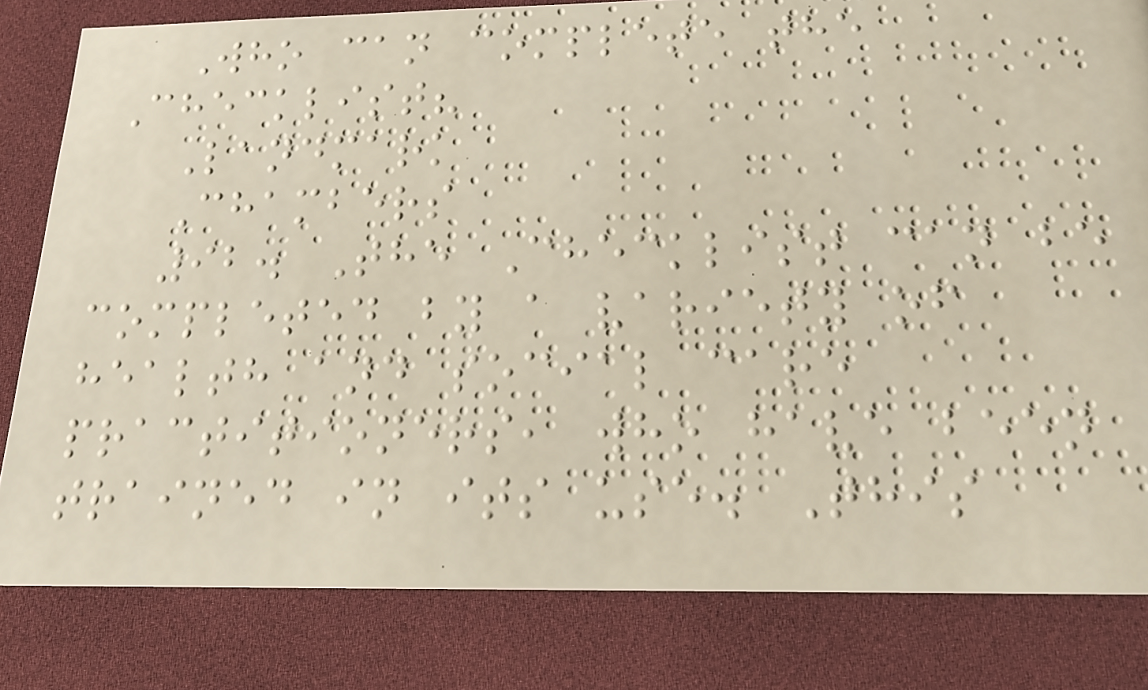Who can complete the
Checklist?
Landmark
Chambers
92. The Checklist can be
completed by a variety of
health and social care
practitioners, who have been
trained in its use. This
